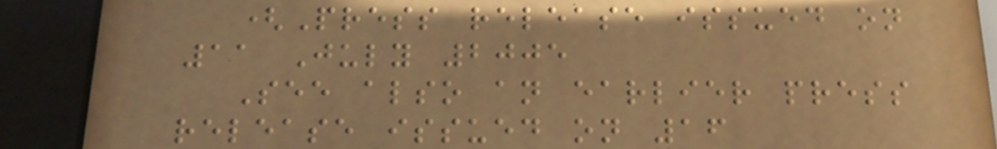(Press release issued on
11 July 2005
See also an earlier press
release issued on 16
